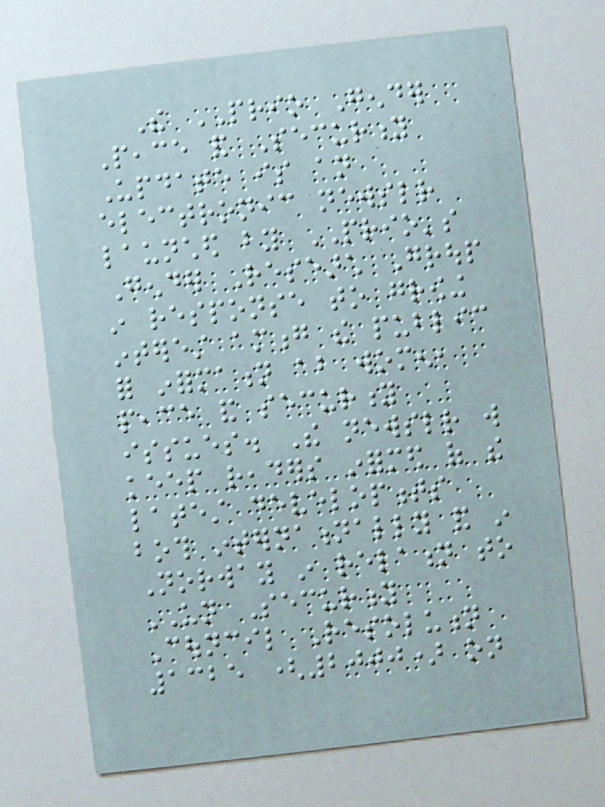The PRIO Gender
Peace and Security
Update is an
electronic newsletter
launched by PRIO's
Gender Research Group
in response to growing
interest among the public
for information about women,
peace and security
issues. The newsletter will
keep readers informed of the
latest developments
both internationally and in
Norway in relation to
UN Security
Council Resolution
1325 (2000) on
